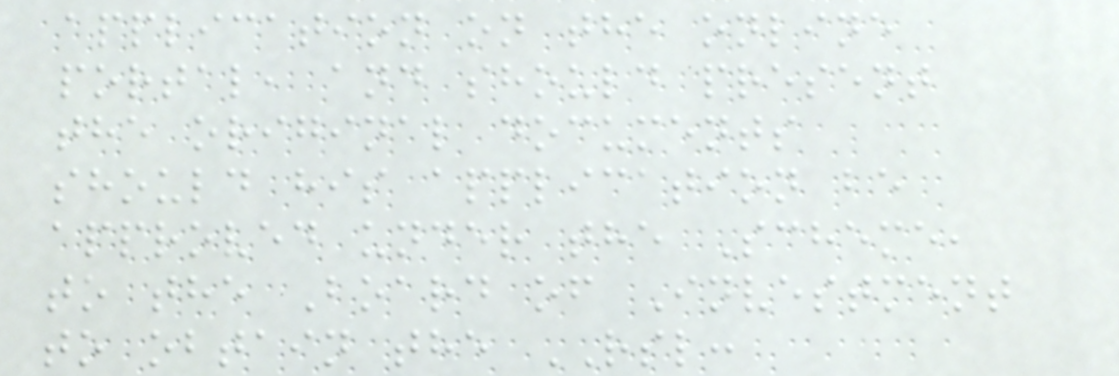application on the online
portal, and should present
the original documents
should his application be
approved under the Scheme,
to the Board of Investment
to obtain the RSL:
